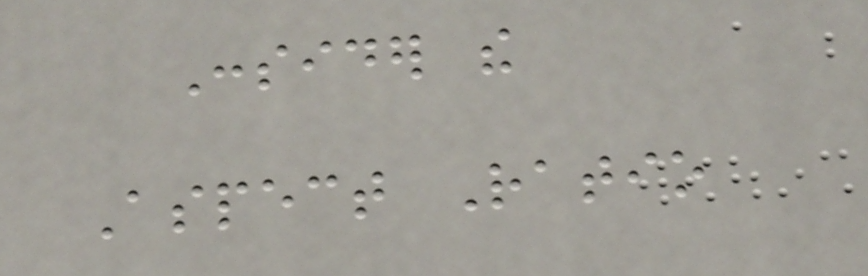Consider the
Aspect Ratio
